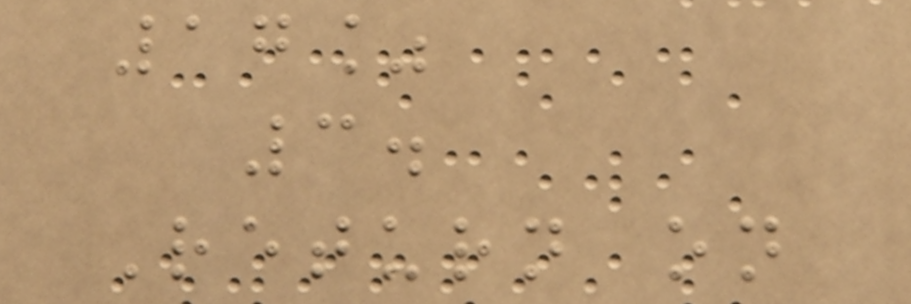17%
3.
Return on
